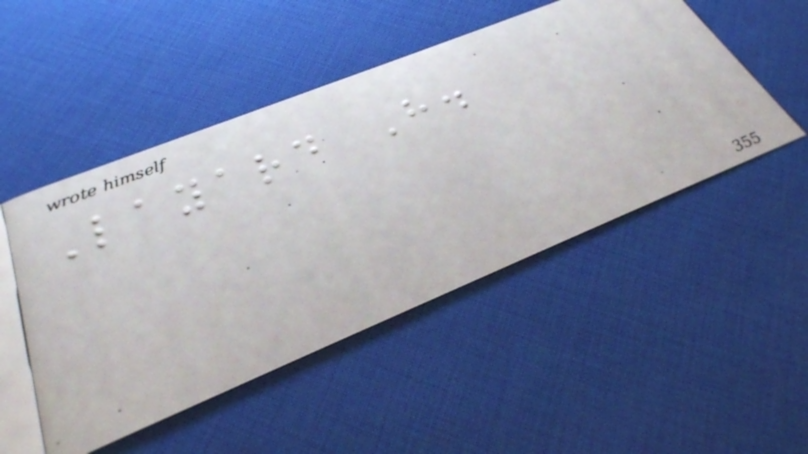Layard H.
